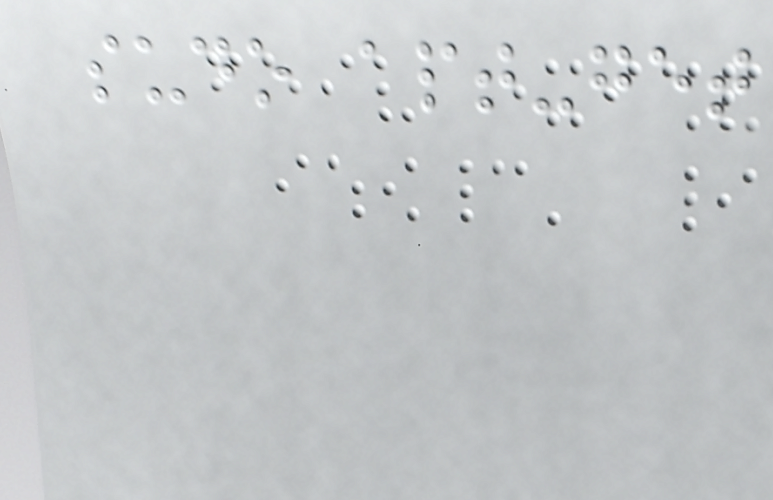sudo apt-get
